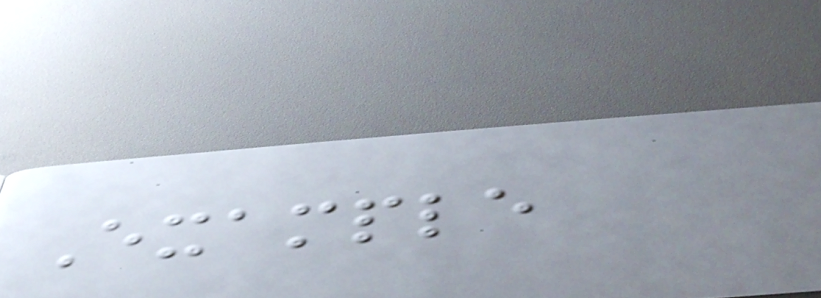Example
